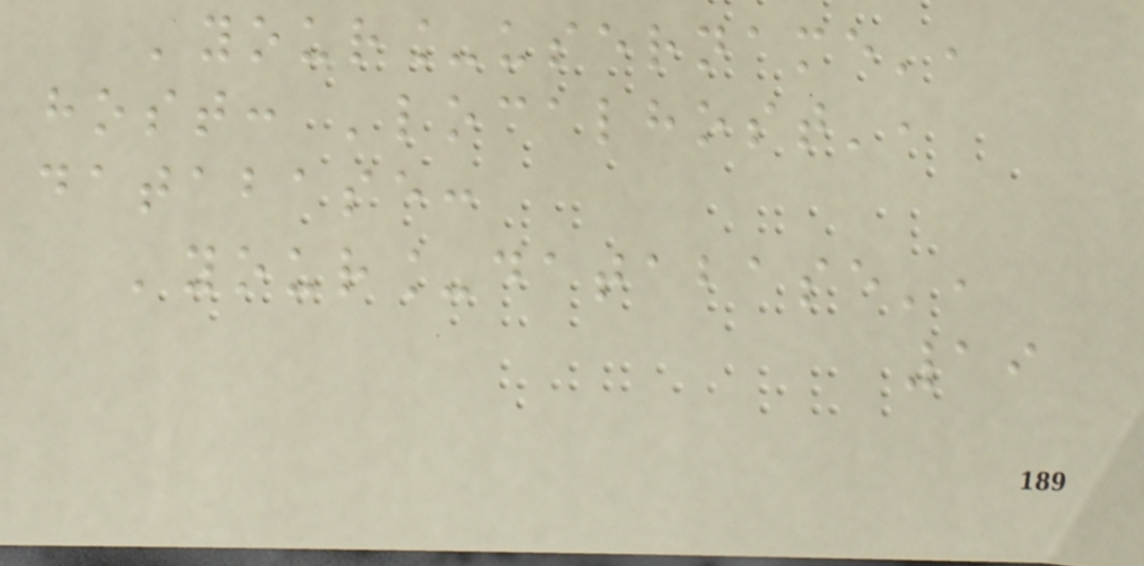'your_username',
host: 'localhost',
database:
'your_database',
19
